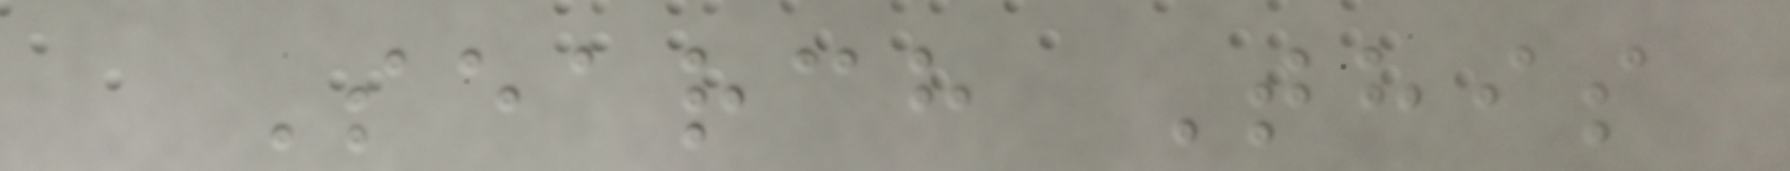Search This
